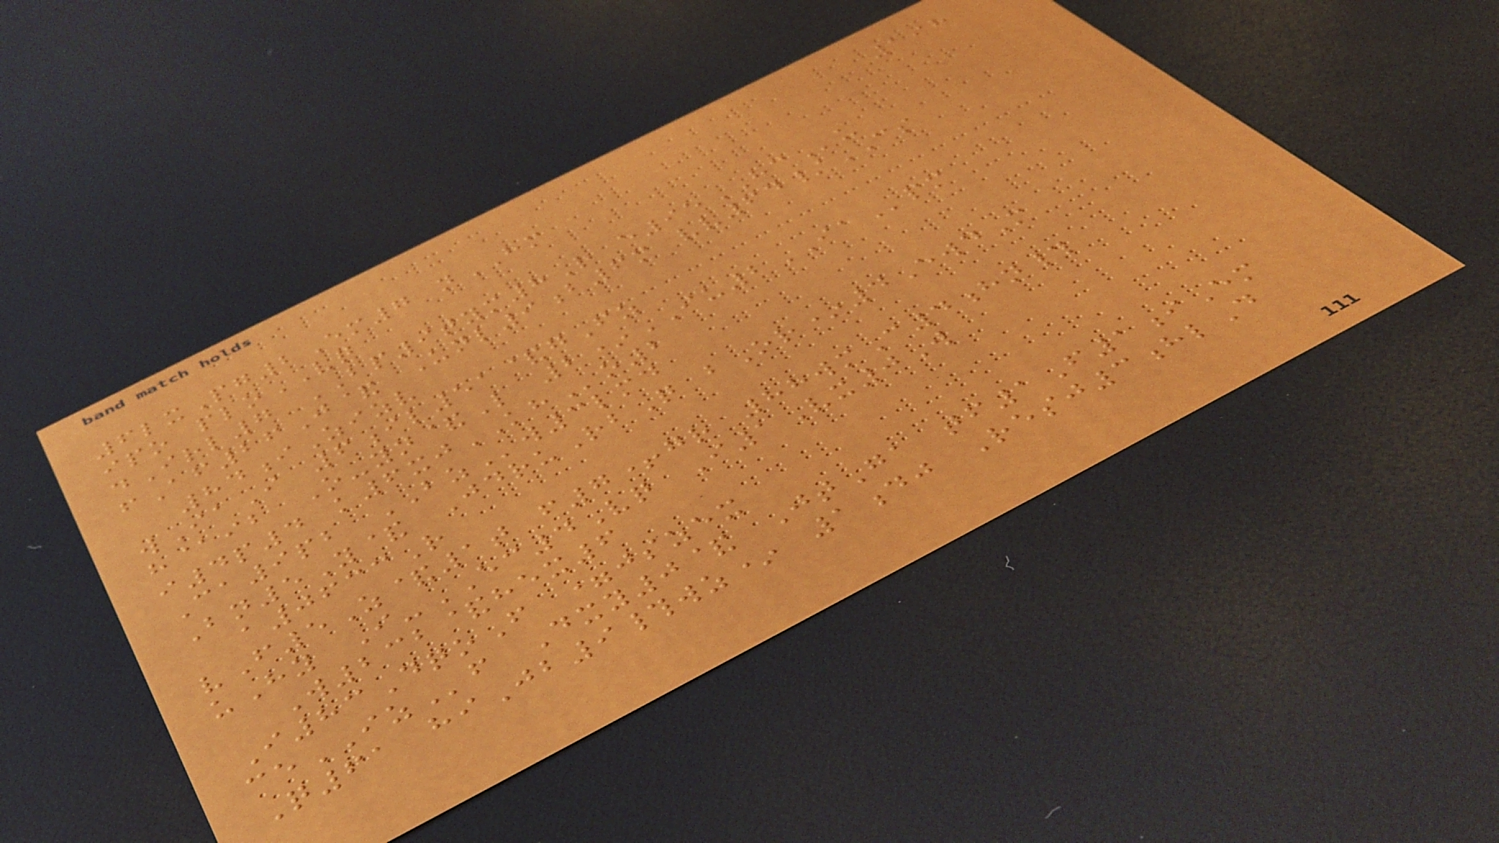198
6lxPg2Em7 nHM
ipo ploVQ
dIrl7 BP9tym8R e95HCu
fAf26J& Unl9b6m vv64/CS
84iZizv
wIaI 6il51&gFz
h@ib O-yn&L 2*IU2IApm
i4p4 k6xjKHo2
Ca9pb BZw3lmd
Bn5Y& JdruRbQ bOr*4EwdM
a0633R
vF5Z&1t f7+gr 88wmC4hn#
uHy I-EC4Vq I1Vx0W
W232&hex6
I83DqoF =jszex
ceIZf Dxy0& JtGa tf1F1iEm
Q61 hiJb9#wz* 1dj Resj3hlD
